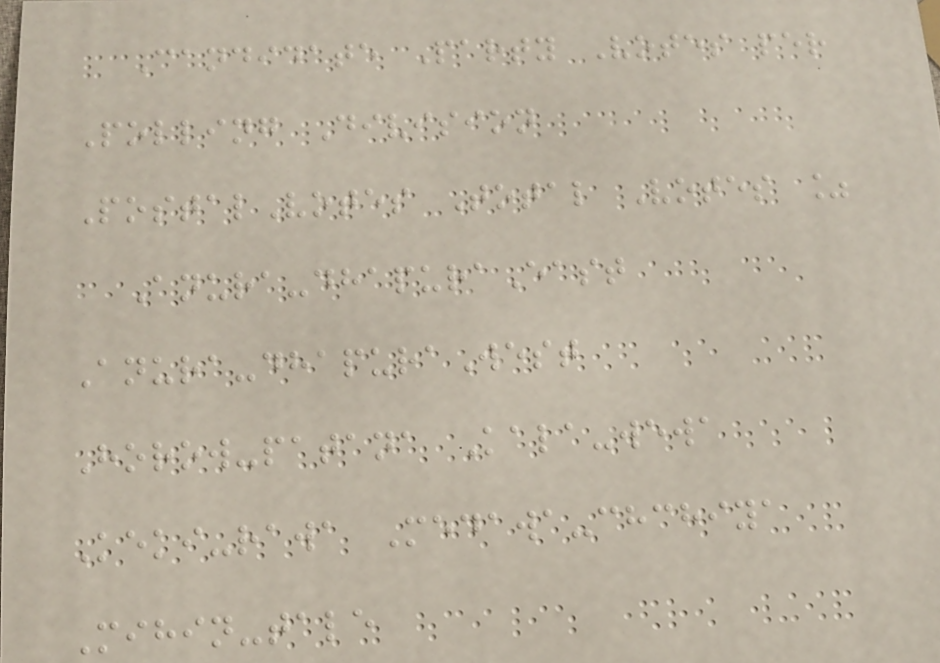Candidate Party Votes per
Polling Division
PostalVotes Total Votes %
Anura-dhapuraEast
Anura-dhapuraWest
Horow-patana Kala-wewa
Keki-rawa Medawa-chchiya
Mihin-tale
